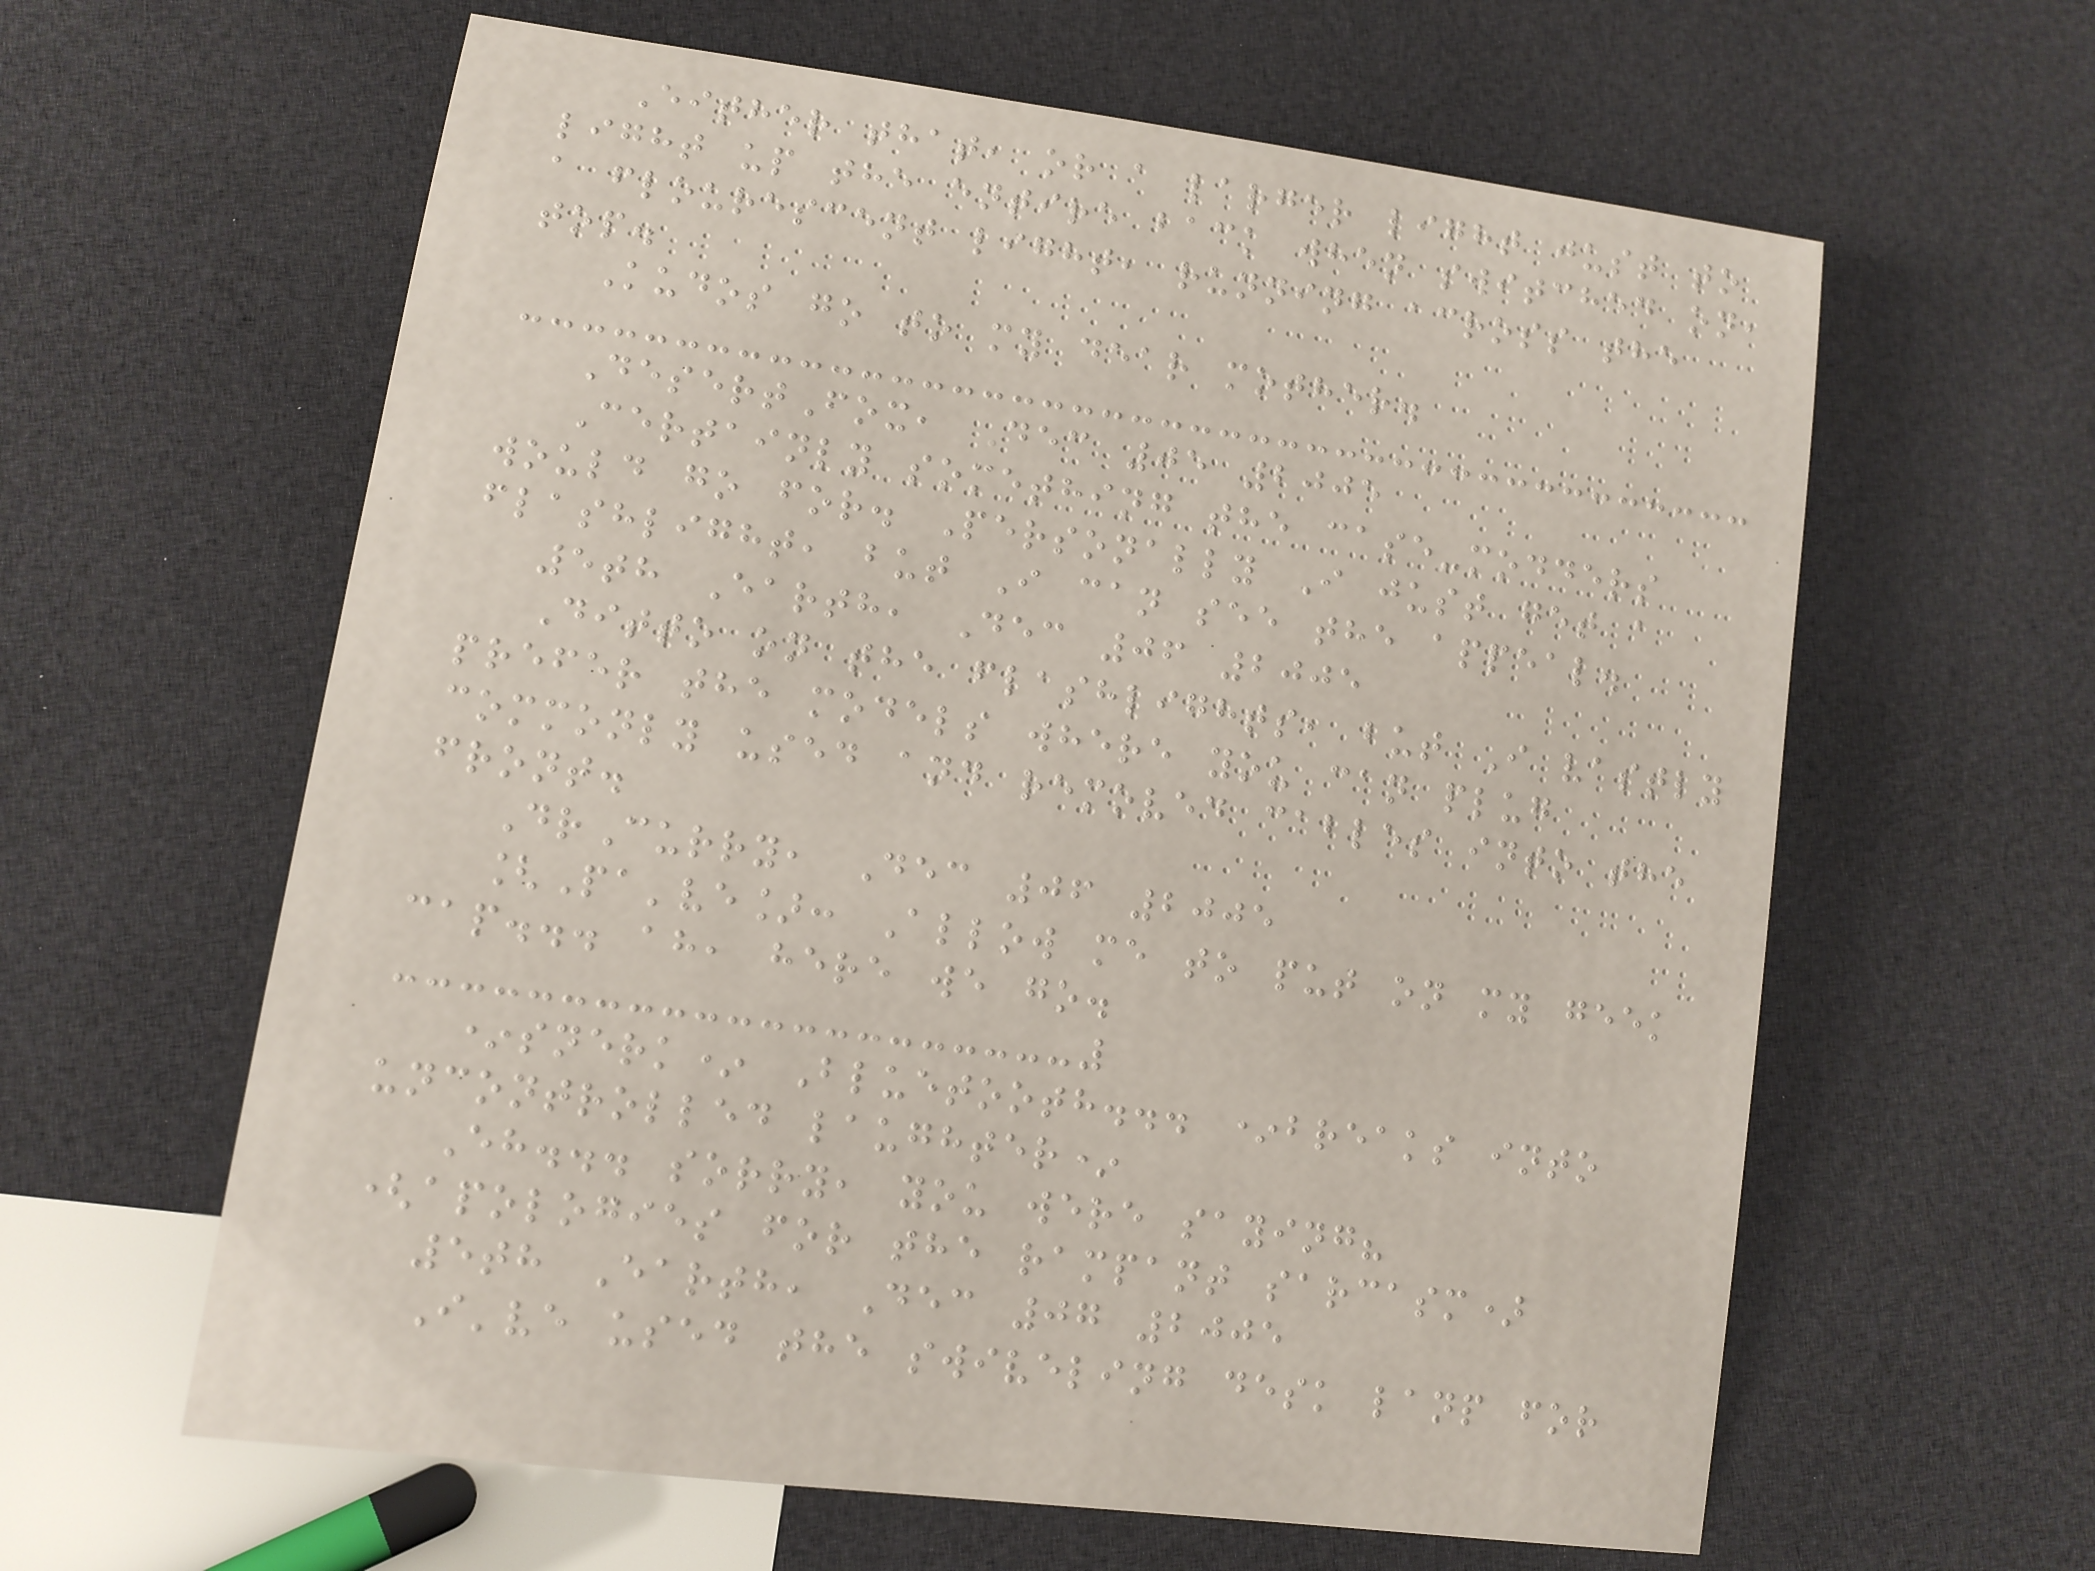Either that, or a larger light just to
light up the entire back when switched on,
a flourescent light, running across the
top.
Kudos go to my dear mother.
DesertFox, Dec 05 2005
Certainly something the case-modders
would go for. Personally I just get a
flashlight, but I can see the appeal.
5th Earth, Dec 06 2005
Ditto on the flashlights, but I vastly
prefer the models where you can plug
commonly used and removed cables into the
front.
DrCurry, Dec 06 2005
[Pa've]: Allow me to put on my geek
cap... ah, here we go.
*snerk* Bluetooth... *breaks into
uncontrolled laughter*
Eh... sorry, you were saying?
(apologies for the rampant sarcasm)
5th Earth, Dec 07 2005
I've used the swiveling desk lanp for
